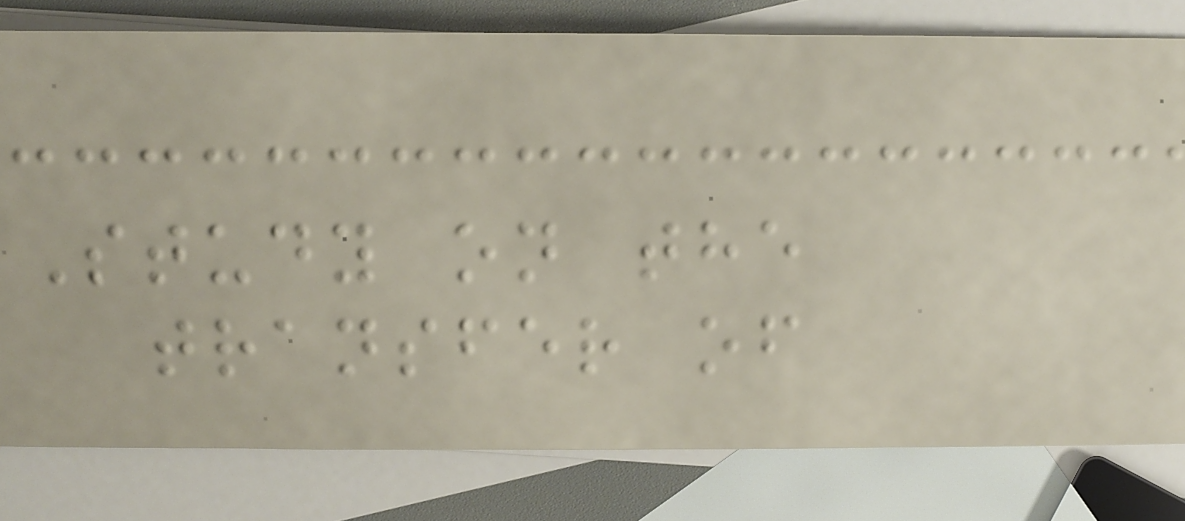Study on the
transfer of
